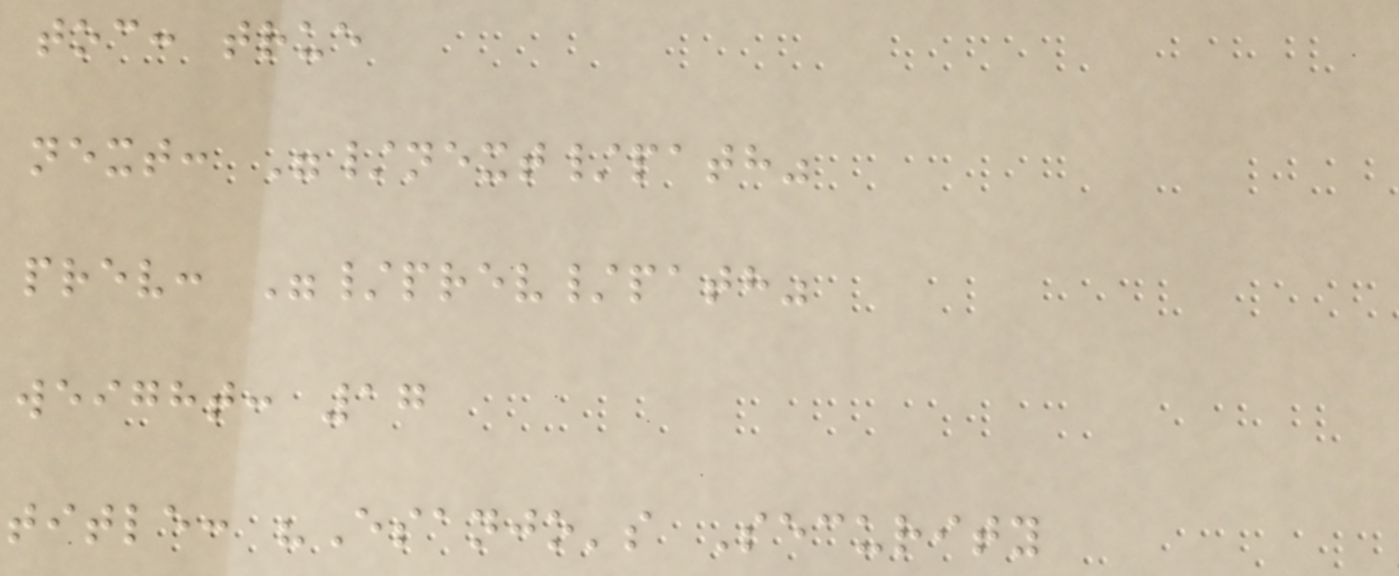toc: true
next: "/next/path"
prev: "/prev/path"
weight: 17
title: "Esanjo's Security
